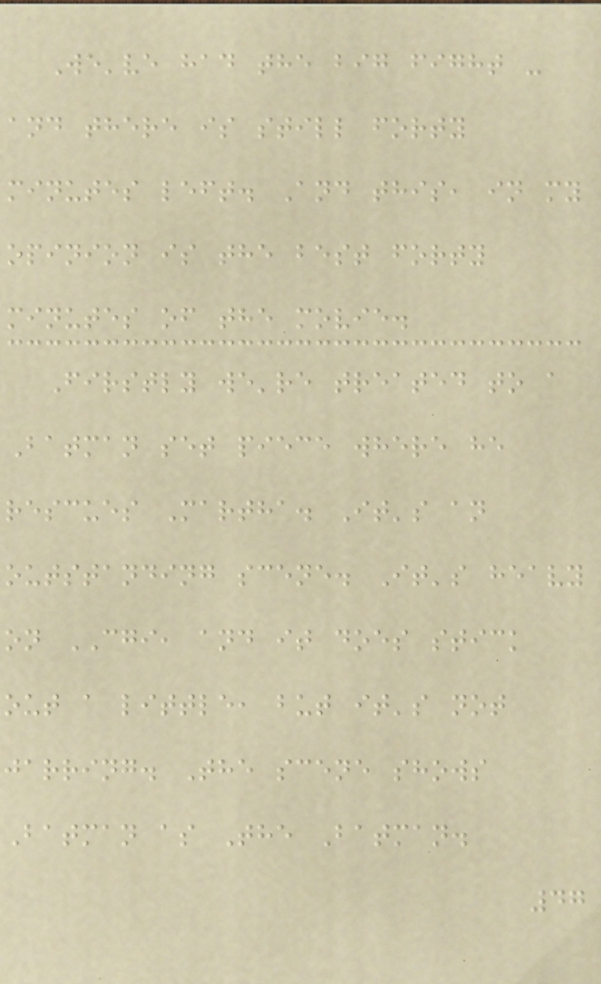We've had the big fight -
and there is still forty
minutes left. And this, in my
opinion is the best forty
minutes of the movie.
Firstly we're treated to a
Batman set piece where he
rescues Martha. It's an
outstanding scene. It's heavy
on CGI, and it does stick
out a little, but it's not
jarring. The scene shows
Batman as The Batman.
47
